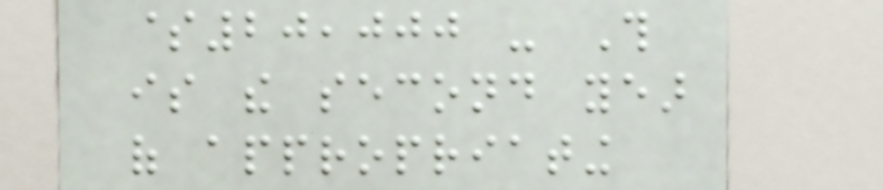$20,000 - This
is the second year
of appropriating
